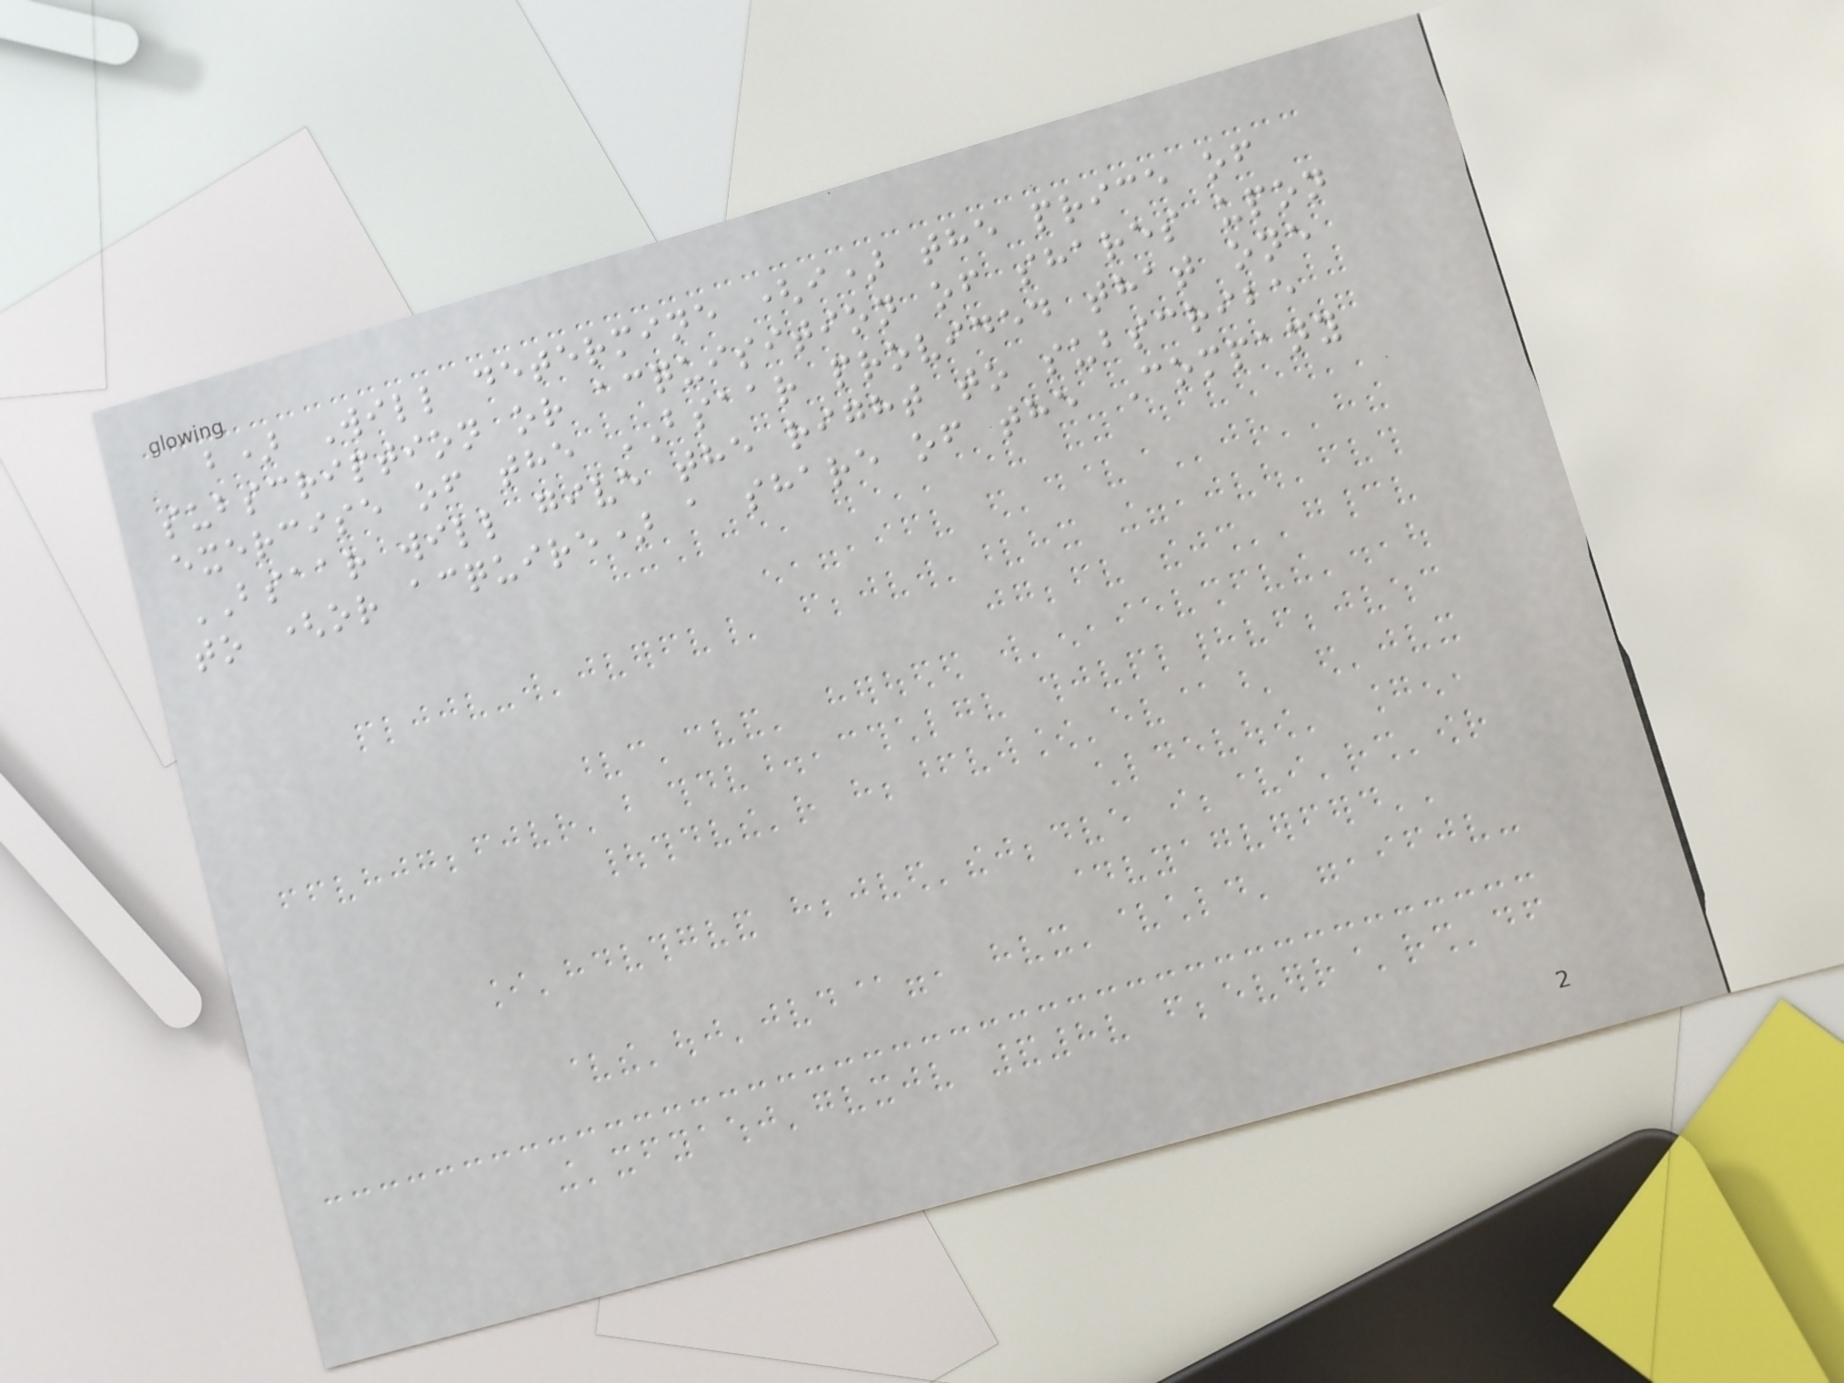b) Will determine (i) the price of
subscription or acquisition of shares upon
exercise of the BSAAR provided that one
BSAAR will give the right to subscribe
to (or acquire) a share of the Company
